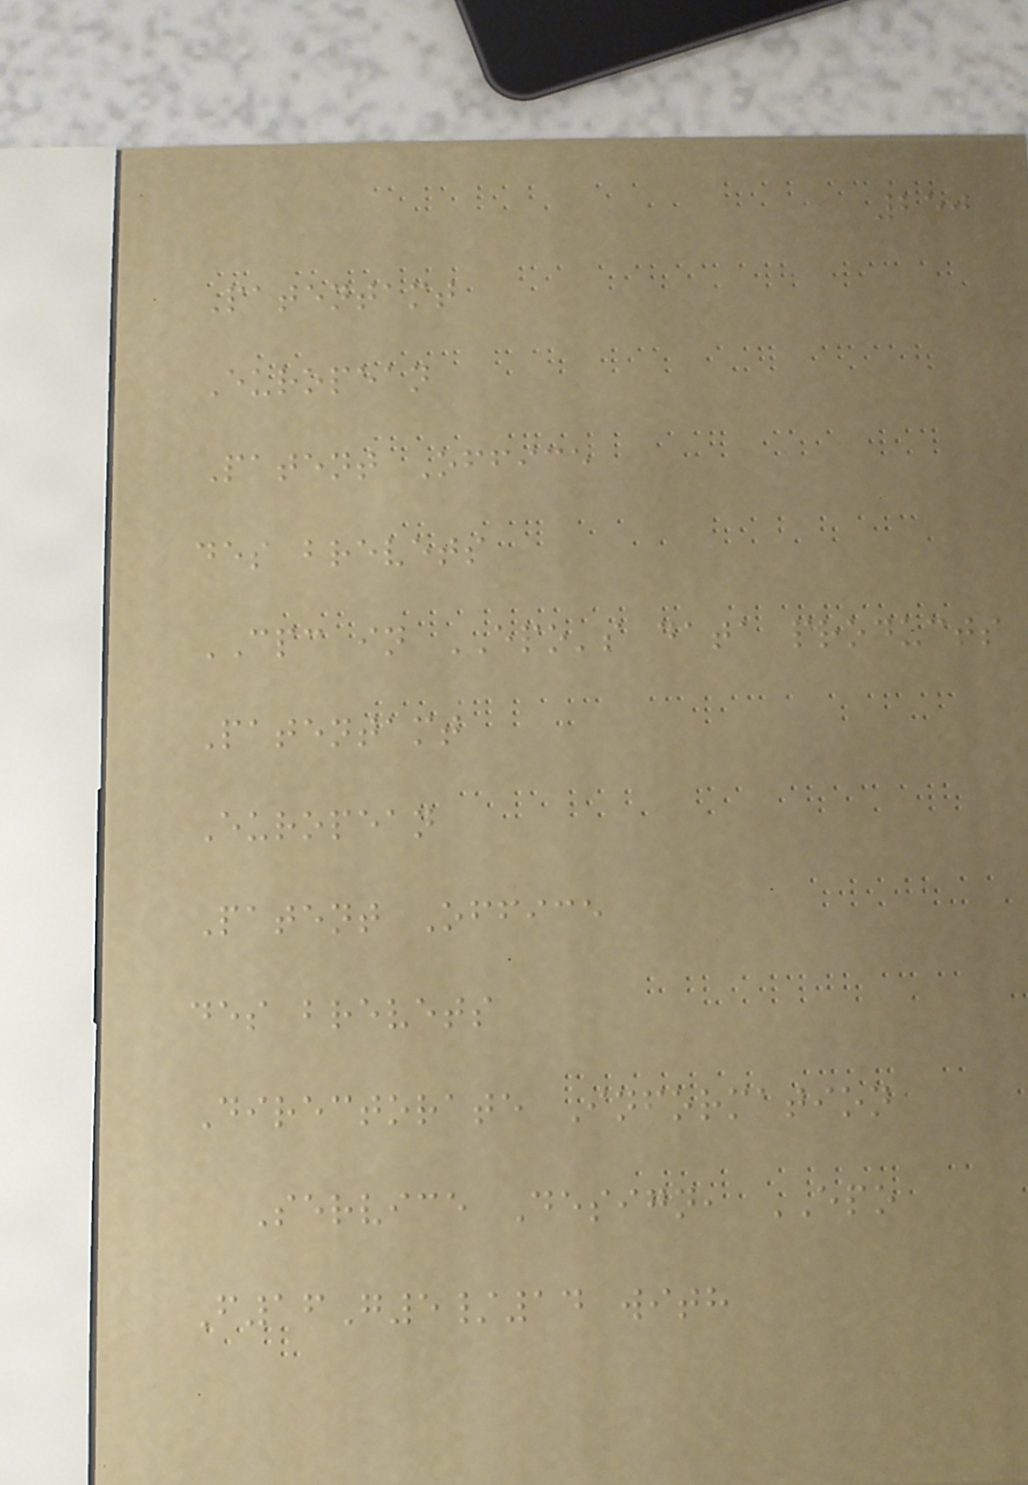250
Patentamt
European
Patent Office
des brevets
CPC in EPO's data products
Patentamt
European
Patent Office
des brevets
Directorate Information
Service Design, EPO
F16G5/14 with
